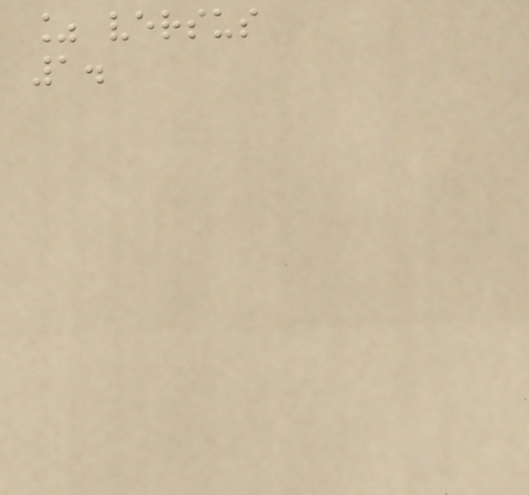% versus
1.
